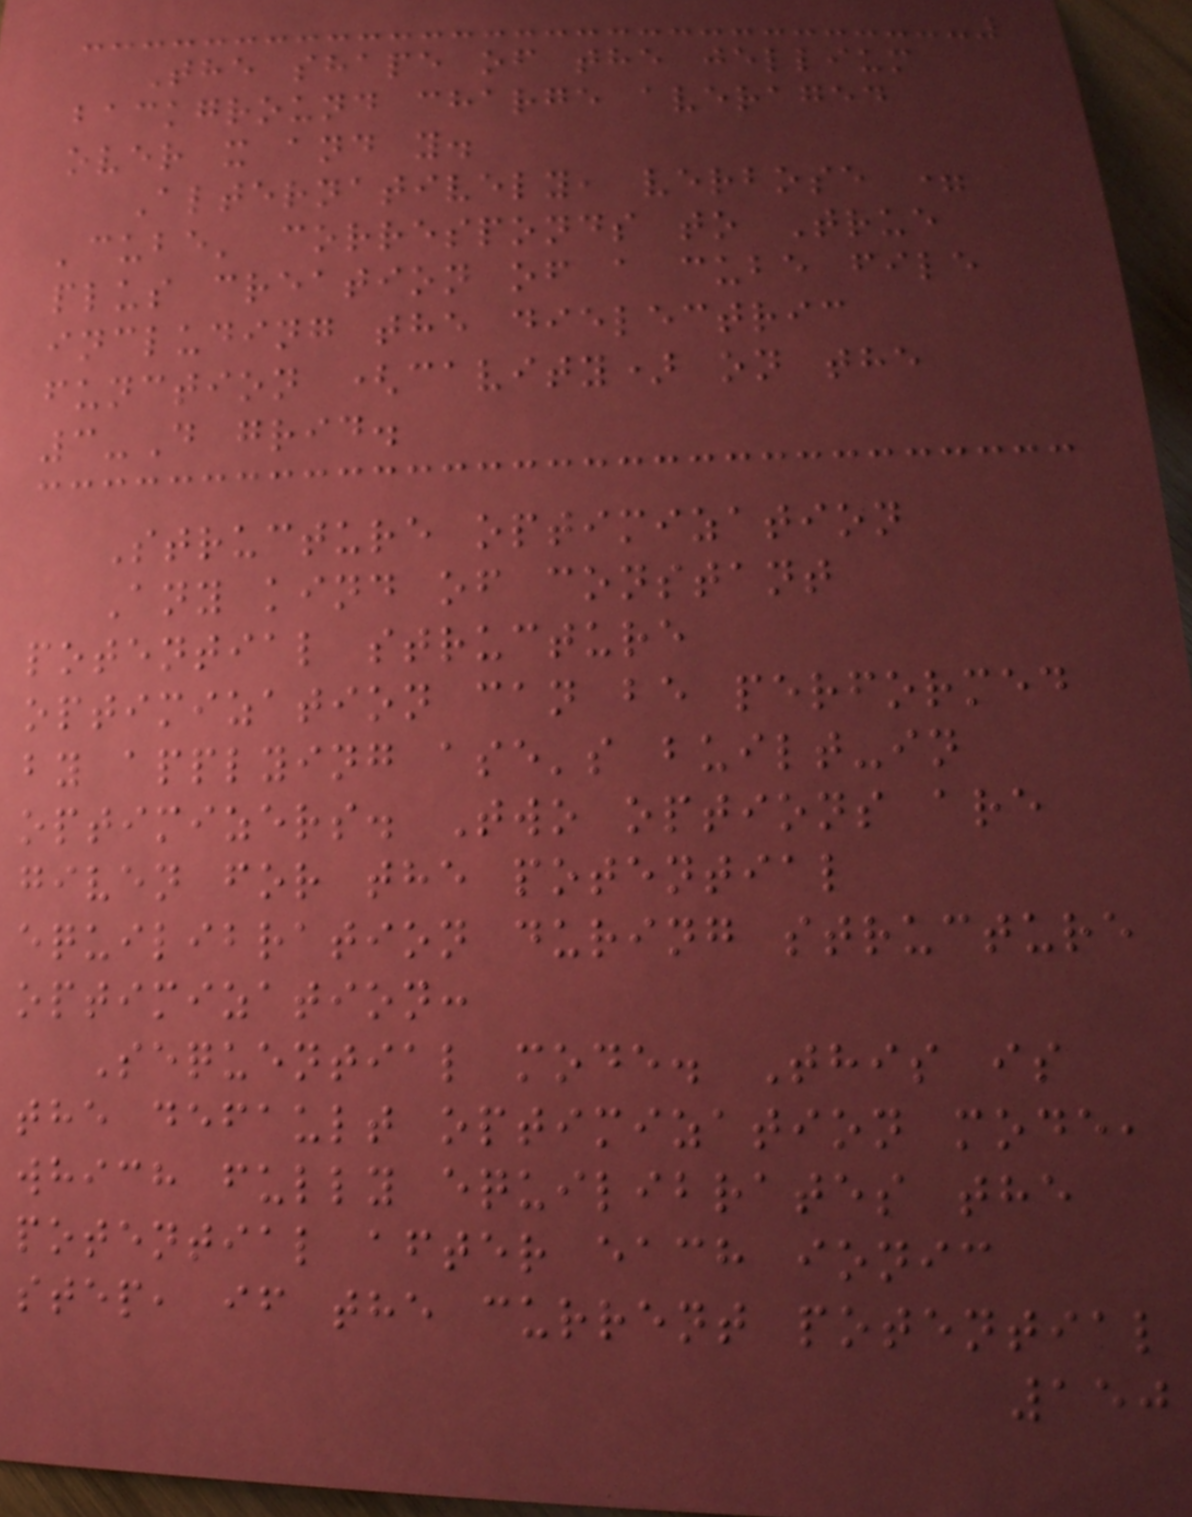The shape of the jellium
background charge averaged
over x and y.
Alternatively, verbose =
'cube' corresponds to True
plus creation of a cube file
including the dielectric
function (cavity) on the
3-D grid.
Structure optimization
Any kind of constant
potential structure
optimization can be performed
by applying ase's built-in
optimizers. Two options are
given for the potential
equilibration during structure
optimization:
Sequential mode. This is
the default optimization mode,
which fully equilibrates the
potential after each ionic
step, if the current potential
150
